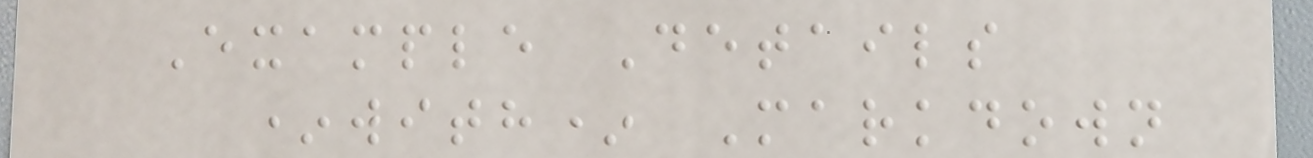Example Details
*with* Markdown
